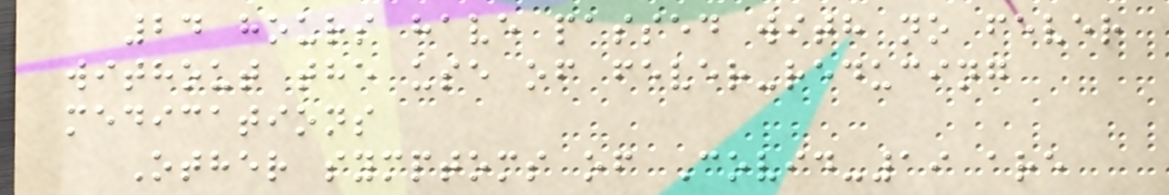24 hours have passed with no fever
without the use of fever-reducing
medications
Other symptoms of Covid-19 are
